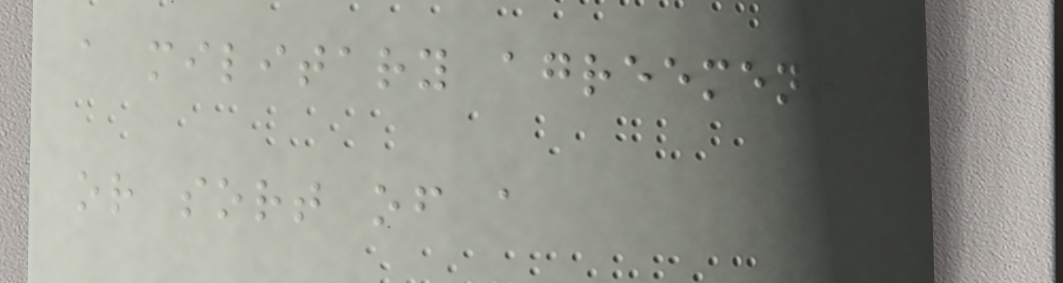a military agreement
or sort of a
